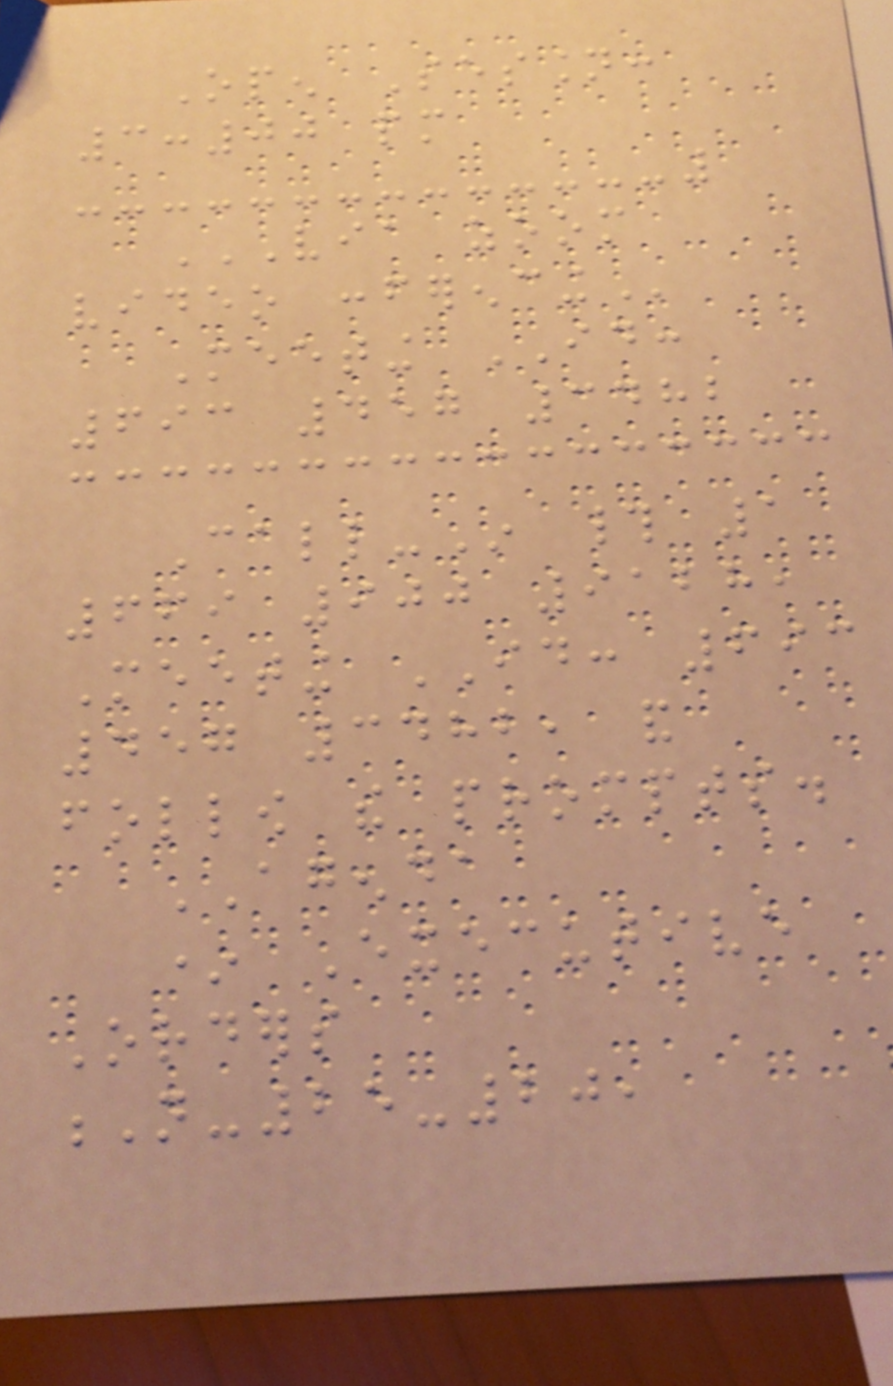Open Session:
3:00 pm
VIA ZOOM
VIDEO CONFERENCING
Meeting ID:
693 457 3482
Call-In # 1
669 900 9128,
Meeting ID: 693
457 3482, and
follow the prompts.
AGENDA
* Executive
Orders
N-25-20,
